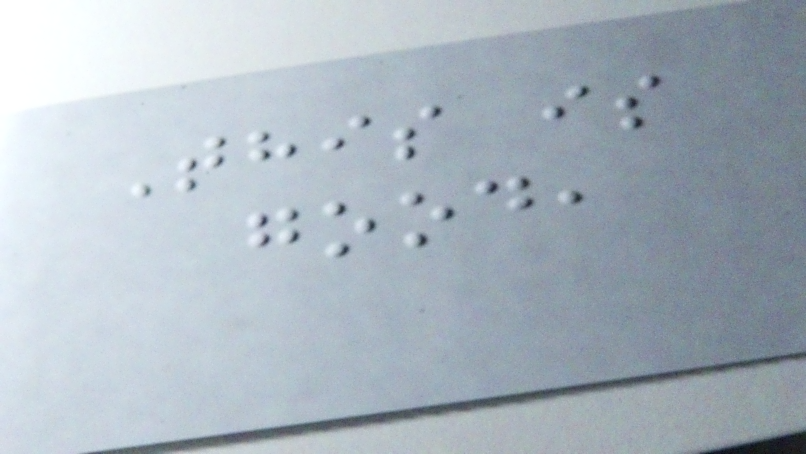This is
good,
